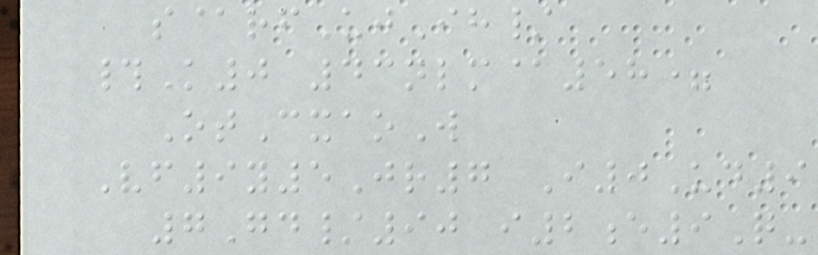s@rfUjIh/
#K0 43nlm@58=
OtCxaoW
Vf9y5Jr7 I0Ud9
7Gd/90 i2e9Q-
